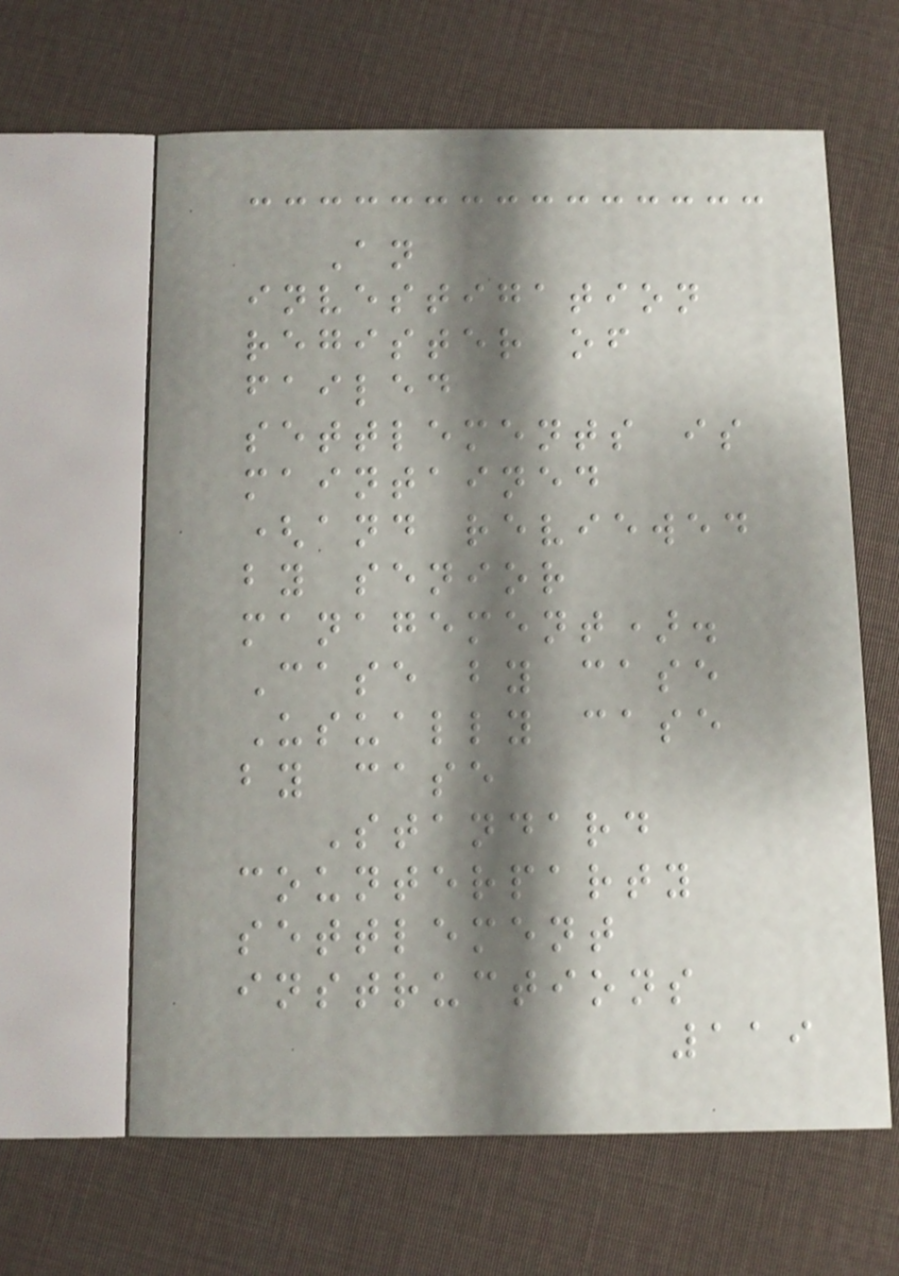An
investigation
register of
failed
settlements is
maintained
(and reviewed
by senior
management).
Case by case
Usually case
by case
Standard
counterparty
settlement
instructions
119
